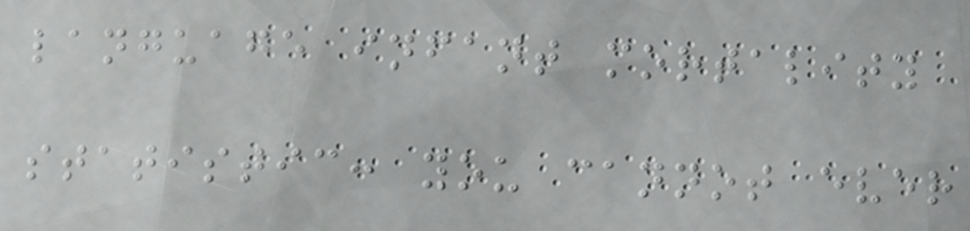language infant mortality
statistic: you cannot ever
